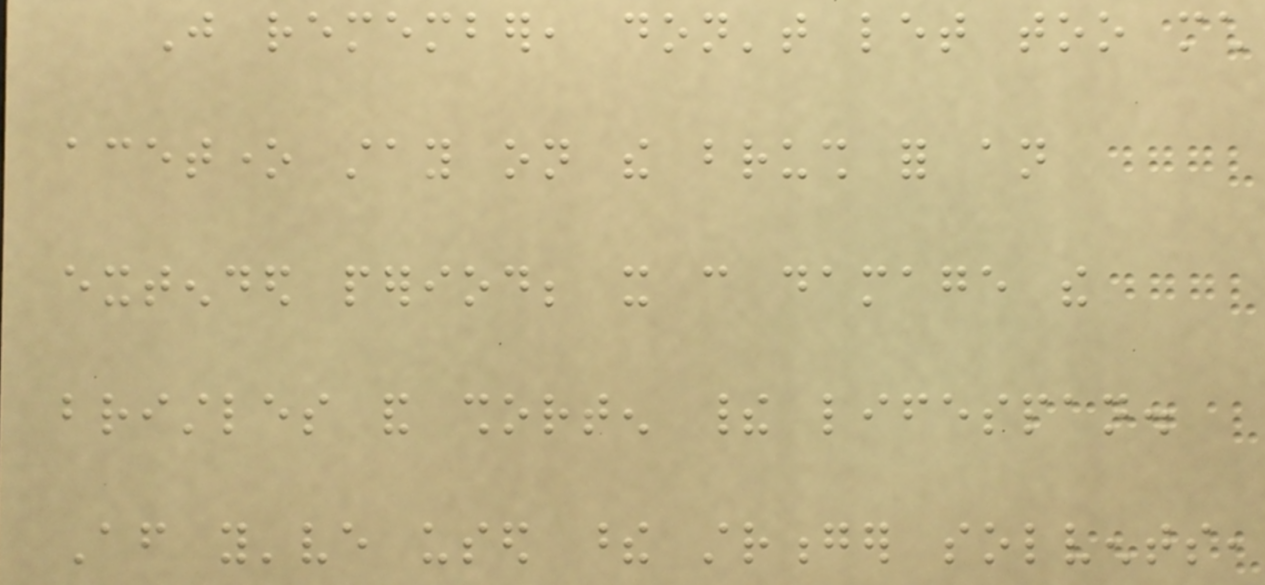Just remember, don't let too much
acetone stay on the brush for an
extended period; it can damage the
bristles and shorten their lifespan.
After you've used these stronger solvents,
